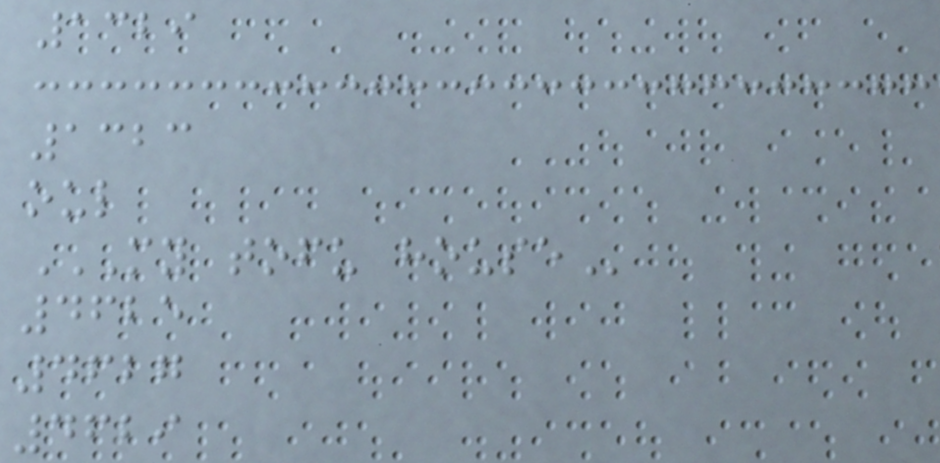1329
1323
oul
MY TOFU HOUSE
4625
4627
4629
